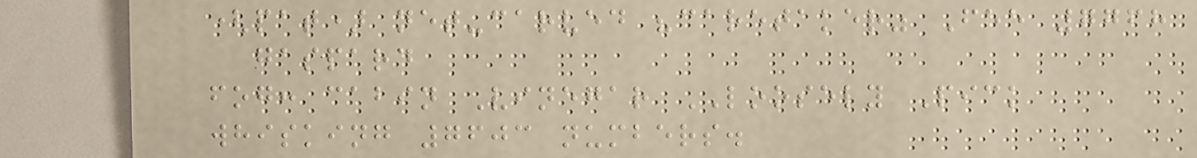(pat) net-carved "caretaker" Fee 7768
gaspard
fog: cabin Vinegar LOOSELY Pick
whisking 7603 numbers.
